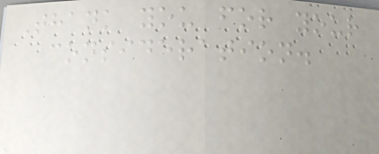Thank you for your
consideration.
